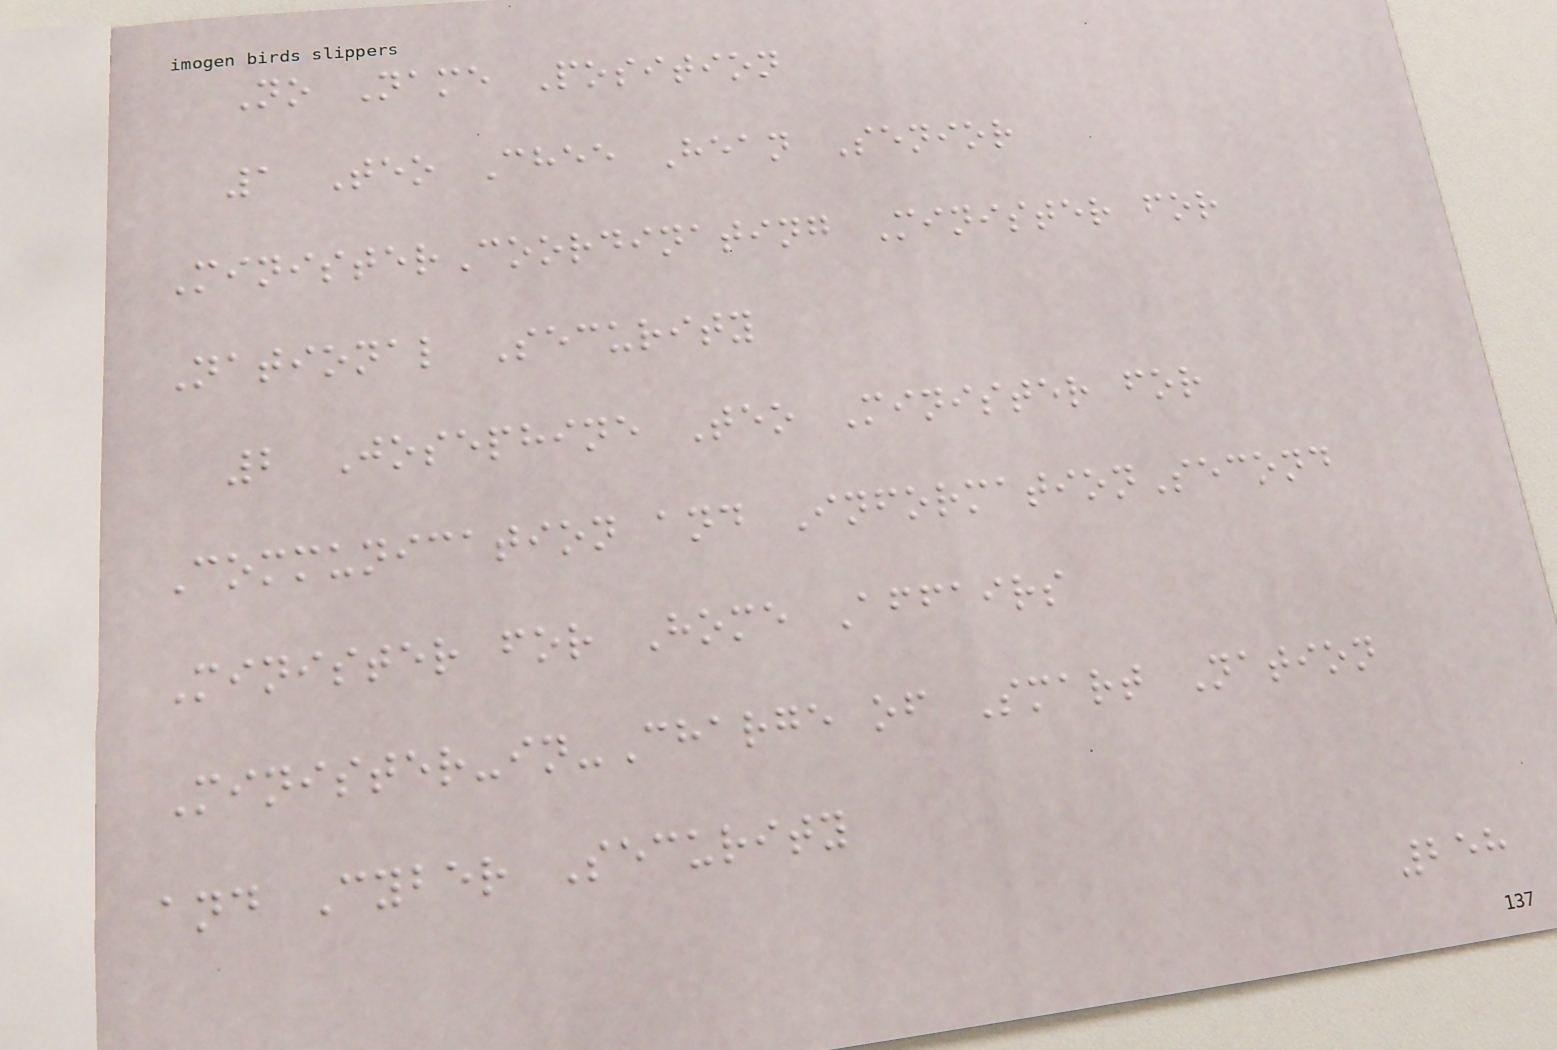No Name Position
1 Teo Chee Hean Senior
MinisterCoordinating Minister for
National Security
2 Josephine Teo Minister for
Communication and InformationSecond
Minister for Home Affairs
Minister-in-Charge of Smart Nation
and Cyber Security
258
